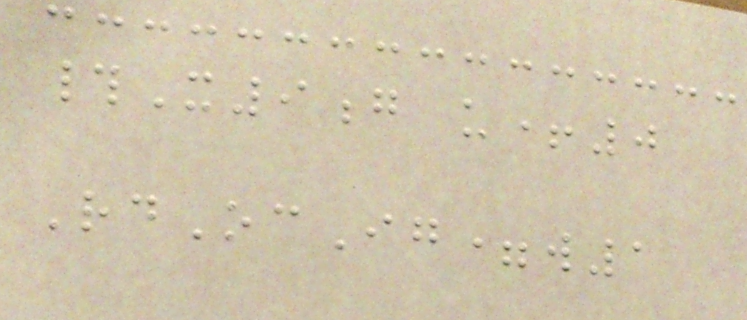#X9g u+0
RdOcIg=w1
